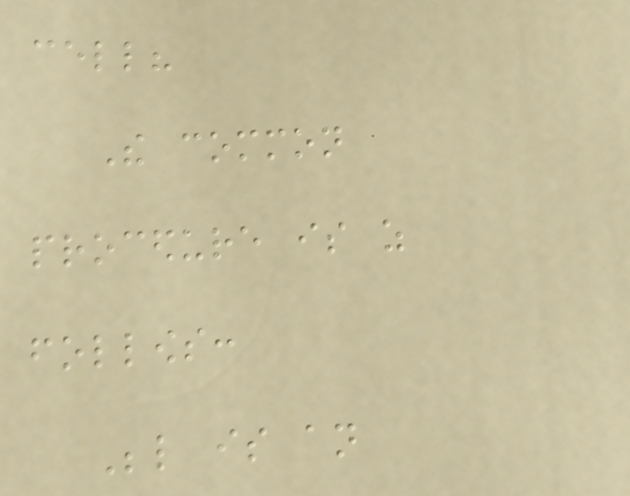cell?
The common
procedure is as
follows:
Below is an
